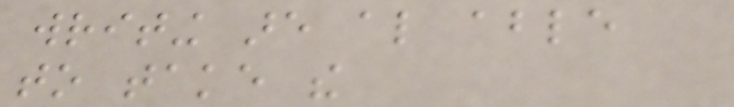writing are also able
to take the
